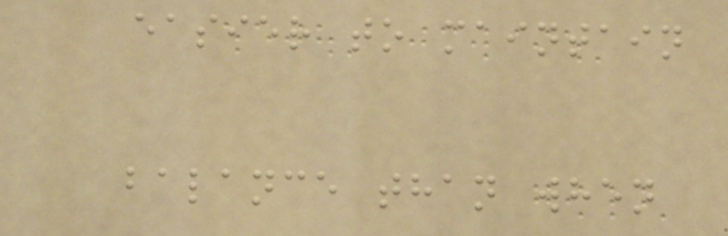easier to maintain
balance than when
